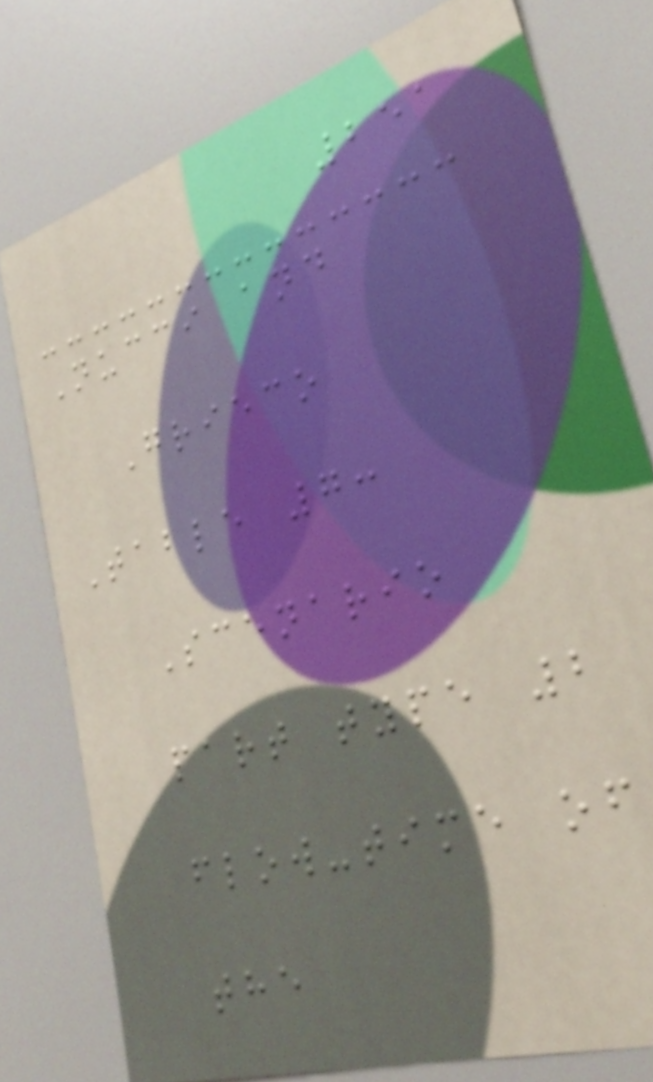251
Nucci and
Grieco
Table 7:
Scenario
part type 2
flow-time of
the
